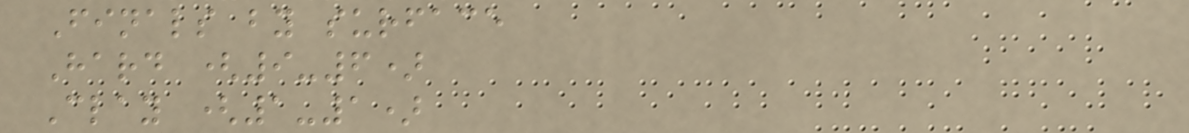Finals by surface
Hard (9-6)
Clay (1-1)
